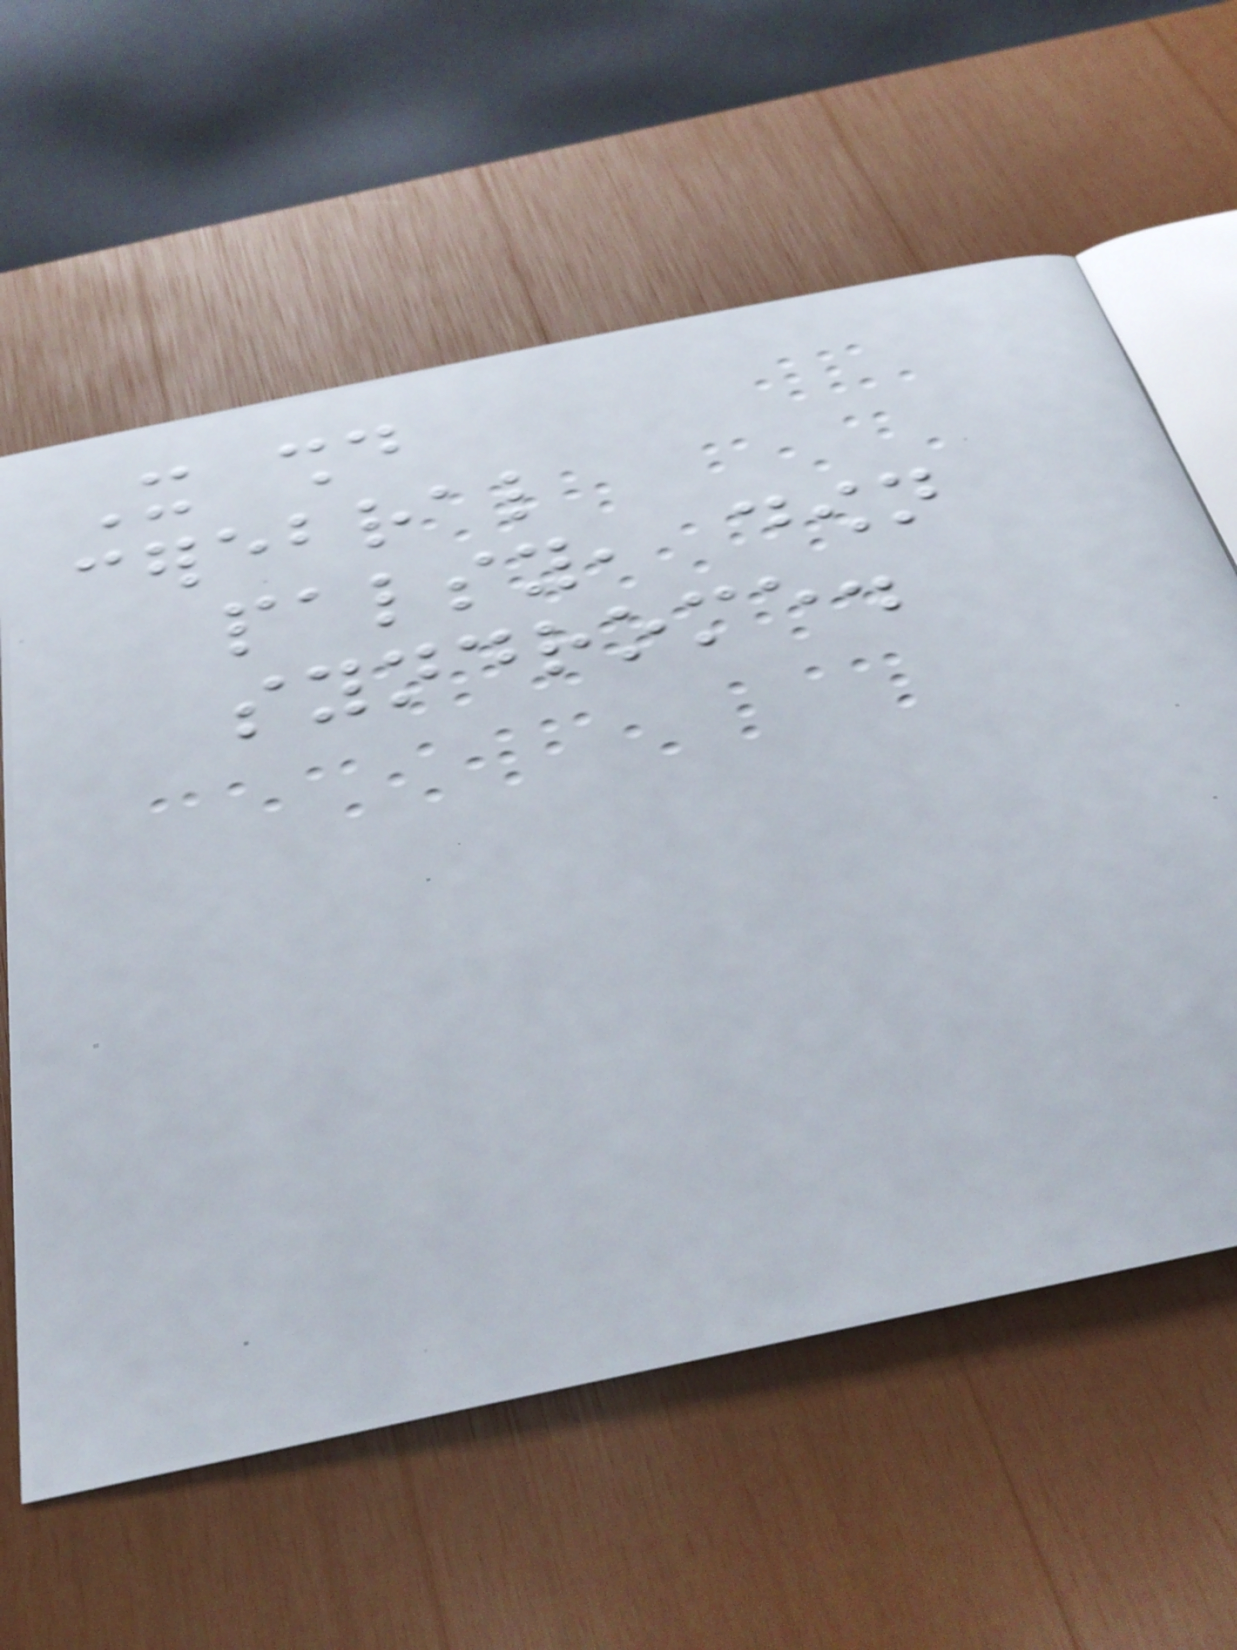It should
cerebral
palsy, down
syndrome.
